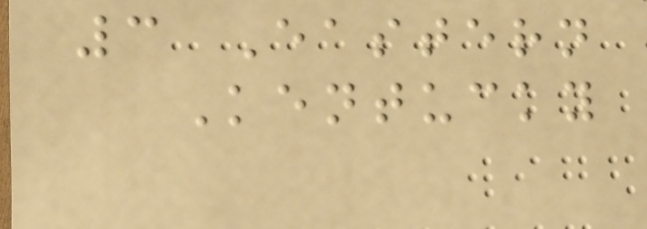3 Eastern
Kentucky
